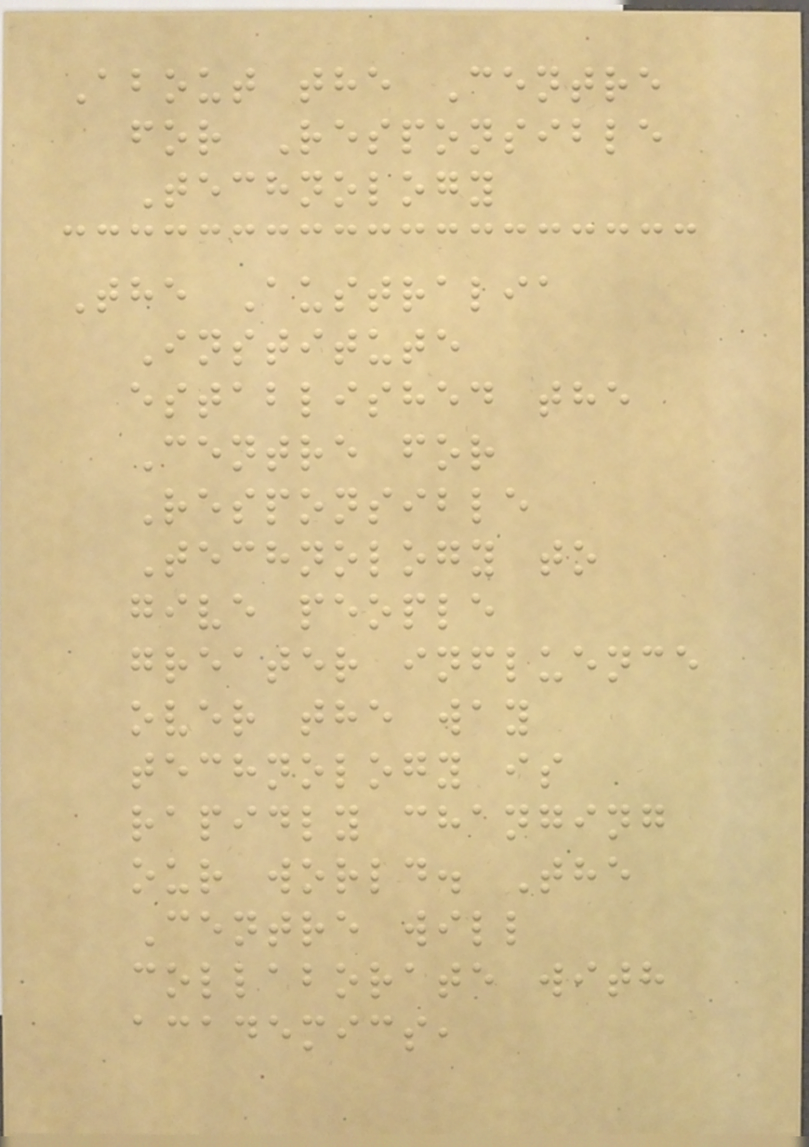About the Centre
for Responsible
Technology
The Australia
Institute
established the
Centre for
Responsible
Technology to
give people
greater influence
over the way
technology is
rapidly changing
our world. The
Centre will
collaborate with
academics,
